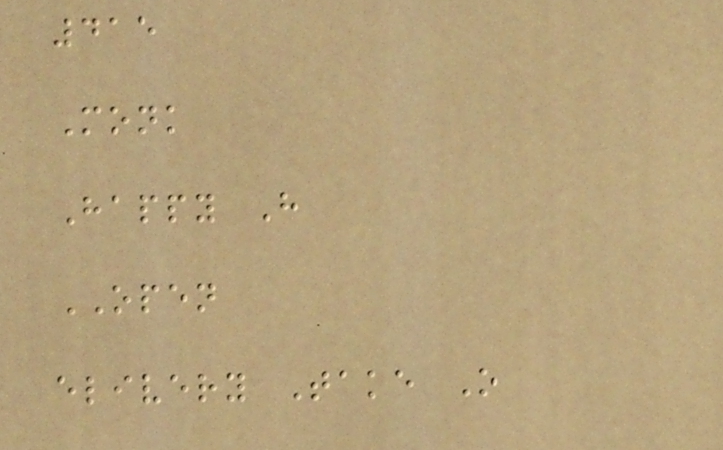415
Monk
Happy H
OPEN
elivery Take O
